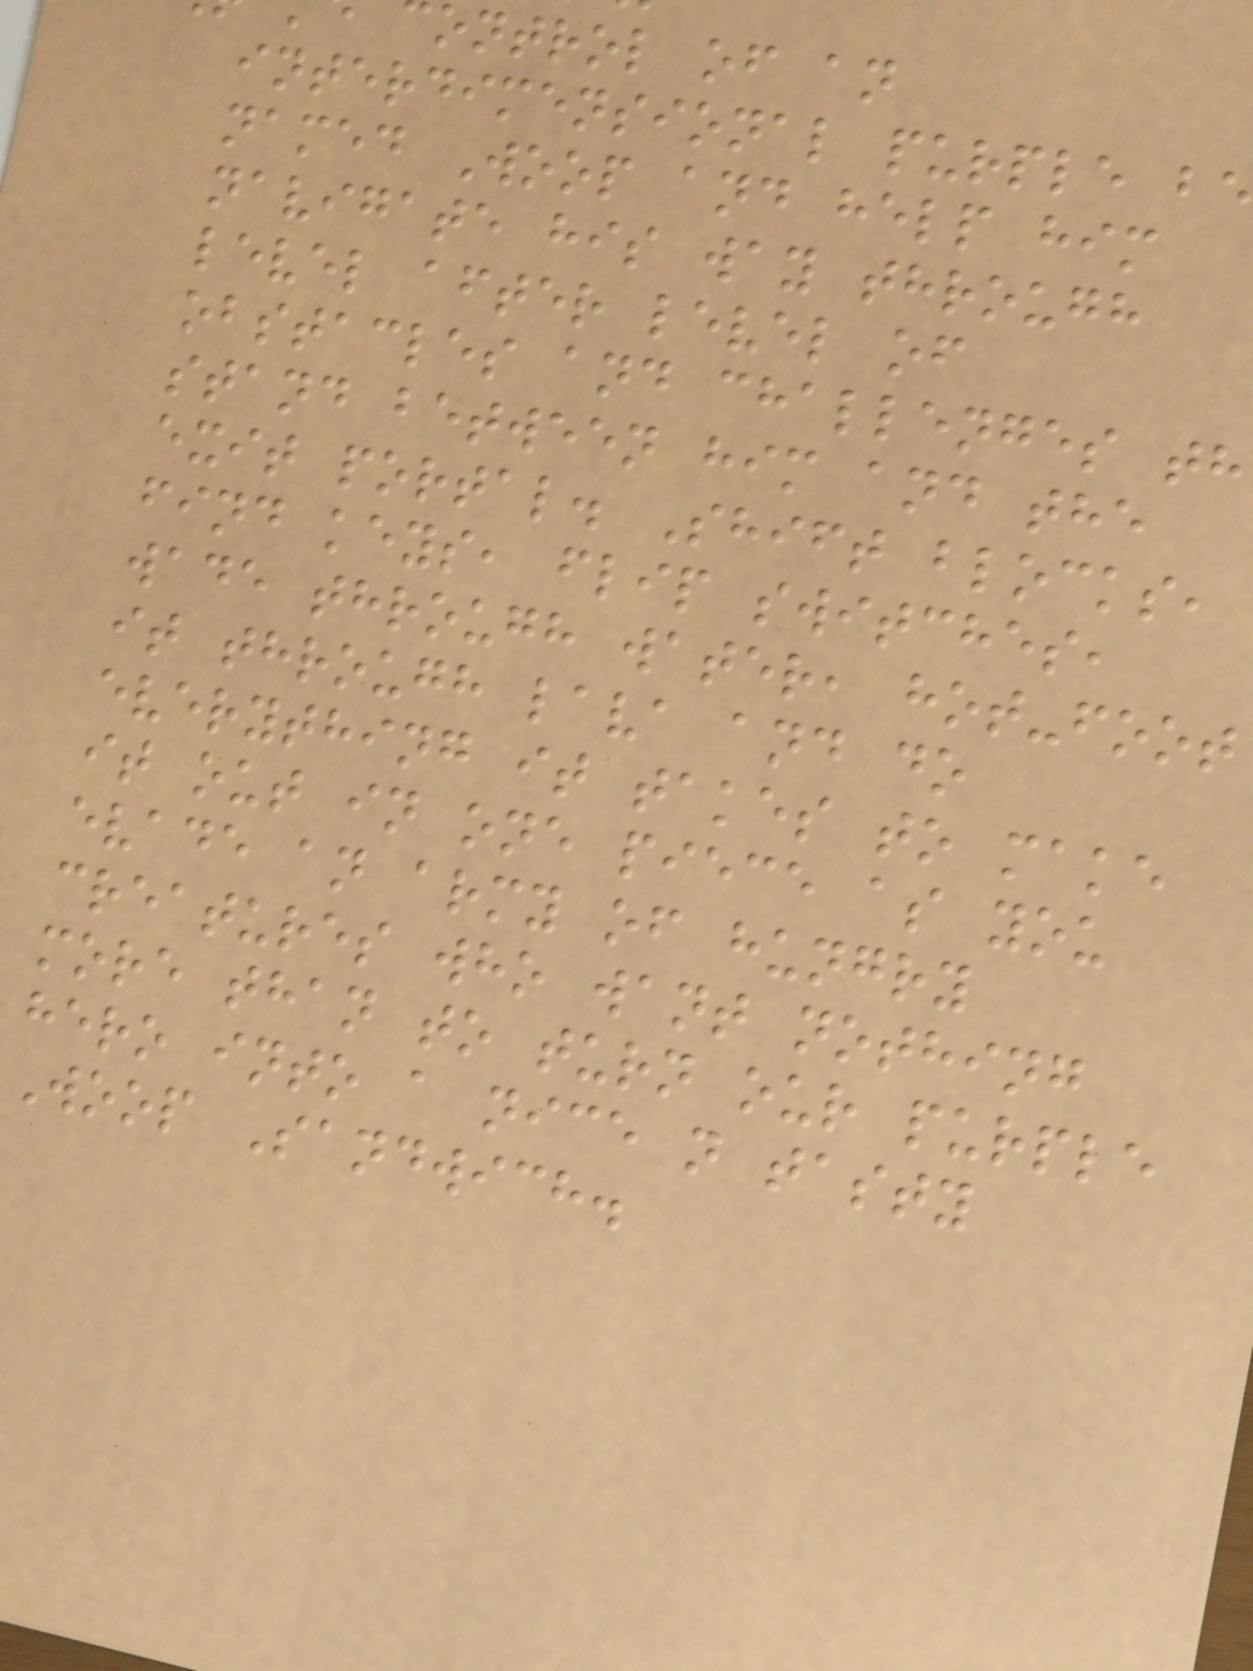ontrol of an
interdimensional purple b
named Woop and help him
navigate his way through
level after level of
obstacles and challenges th
stand between him and the
exit portal. Shift blocks,
find keys, flip switches,
wade through water, hot-foot
it through lava and do
everything it takes to make
it out in one piece as you
evade an army of hungry
creatures who want nothing
more than to turn our purple
hero into a nice n tasty
Woop Sandwich.
